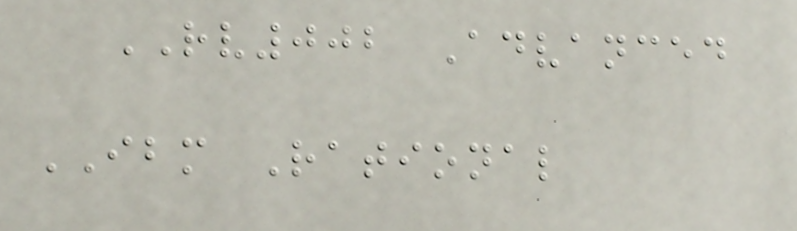RV002 Advanced
IBM Rational
